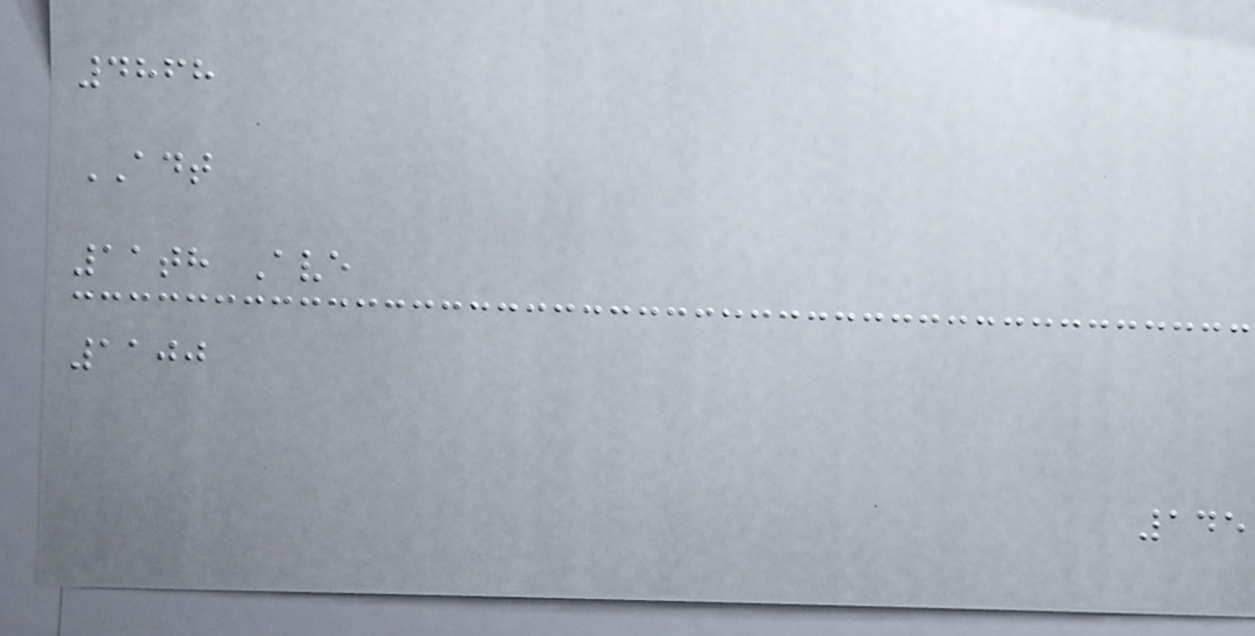4868
ADT
11th Ave
1100
145
